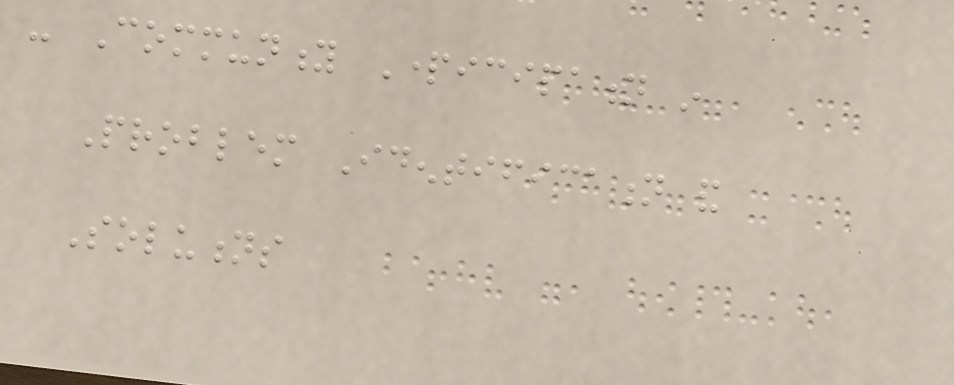- Community Participation in
Problem Identification and
Solutions
